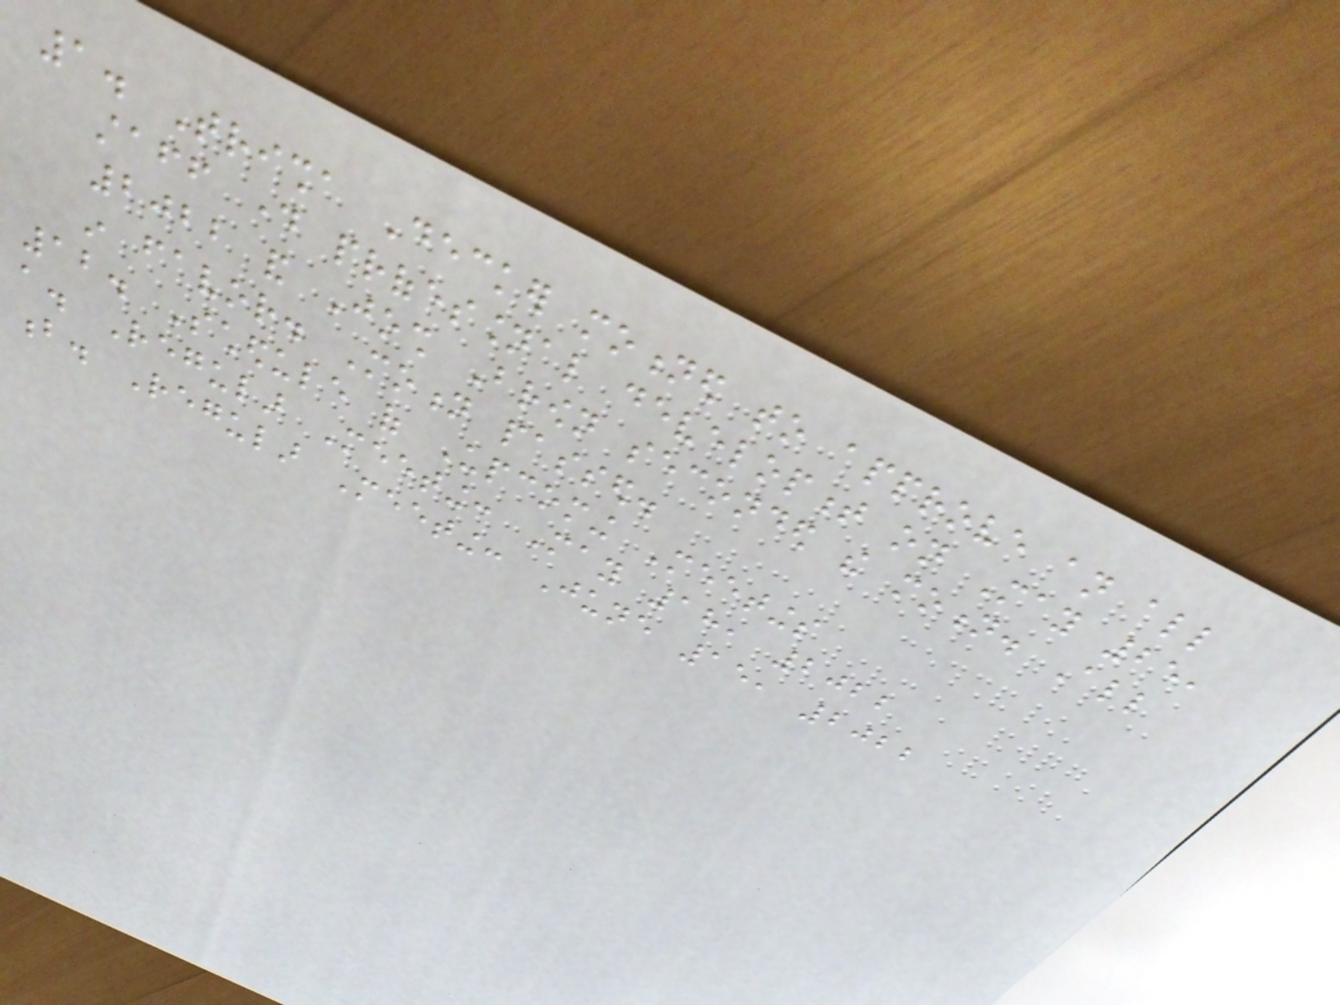1. Trisha Decker motioned to approve an all
staff day professional development on May 25,
2022 and Josh Brown seconded the motion. All
in favor. Motion passed.
12. Schedule of Upcoming Meetings
a. Regular Meeting: May 18, 2022
b. Regular Meeting: June 15, 2022
